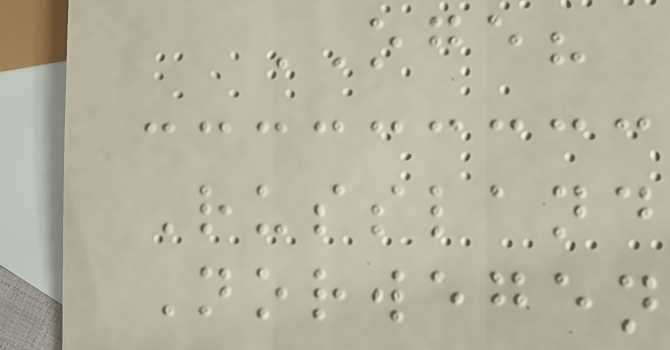OGE?
Russland
Norwegen
